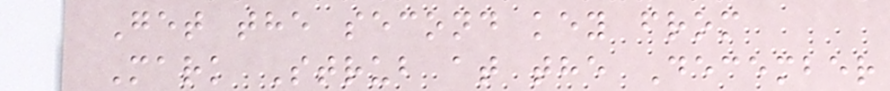Get the second key from
Mark Strub at the December
